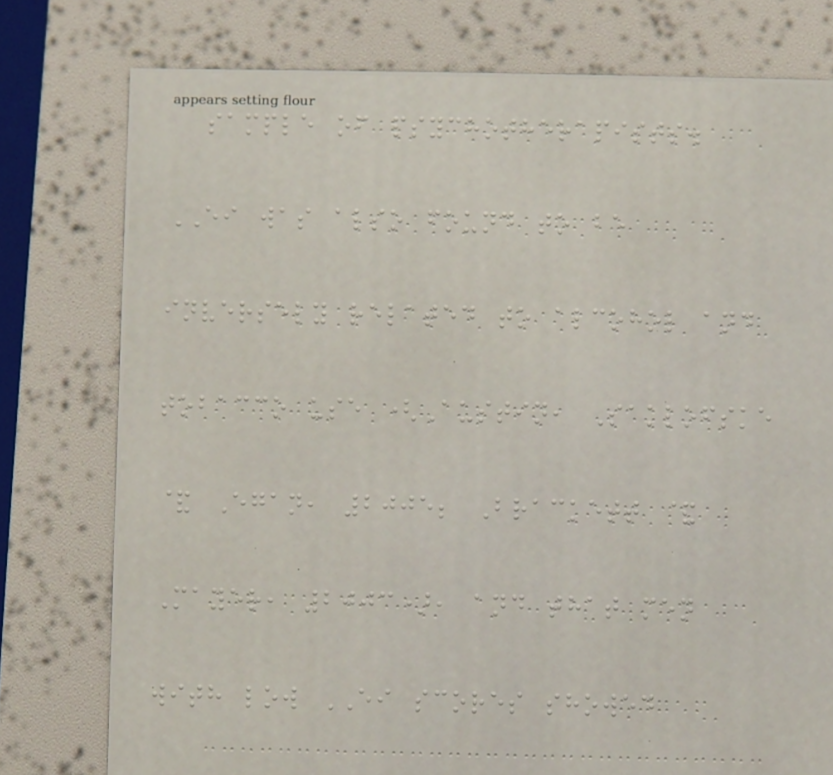sample of psychotherapists.
EI was also found to be
inversely related to alcohol and
tobacco use (Austin, Saklofske
& Egan, 2005; Brackett &
Mayer, 2003), and that men
with low EI scores showed
